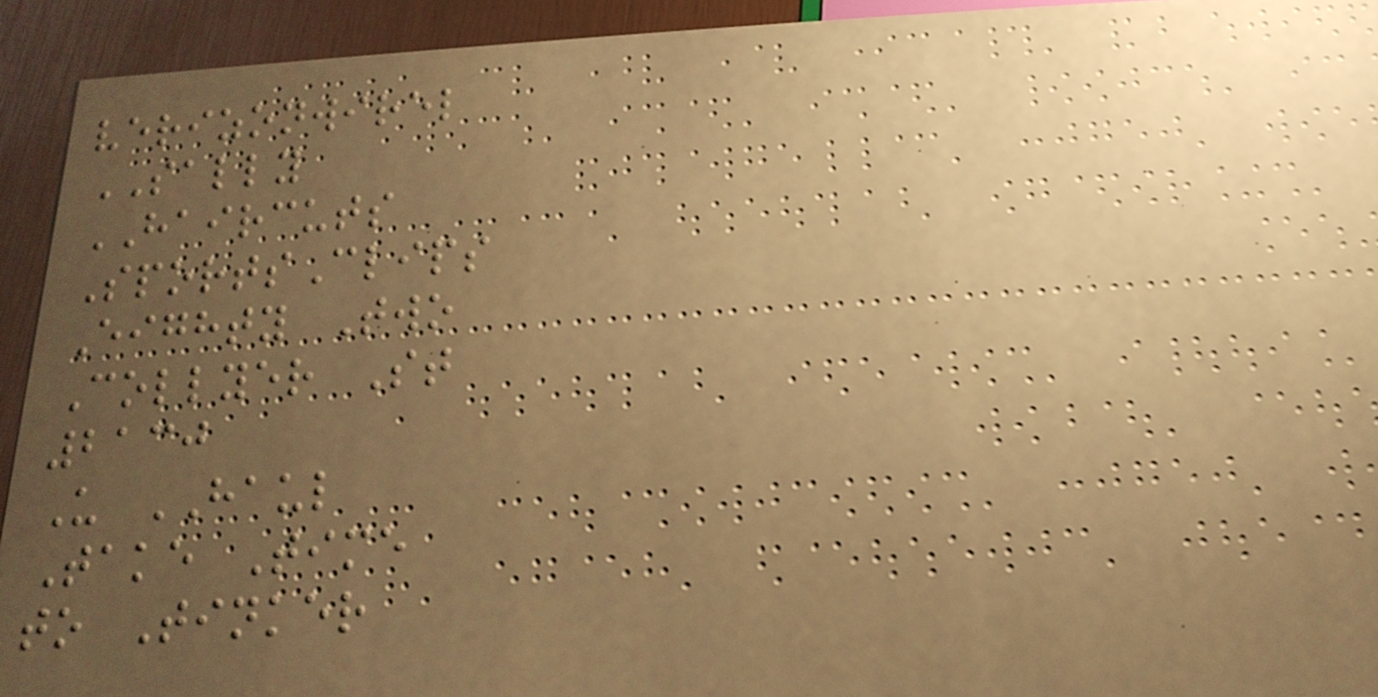verizonwirel
SALLY
HAIRCUTS
SportsClips
Eighty Two
Collyer St
2130
U HAUL
Take Time
to Tinker
